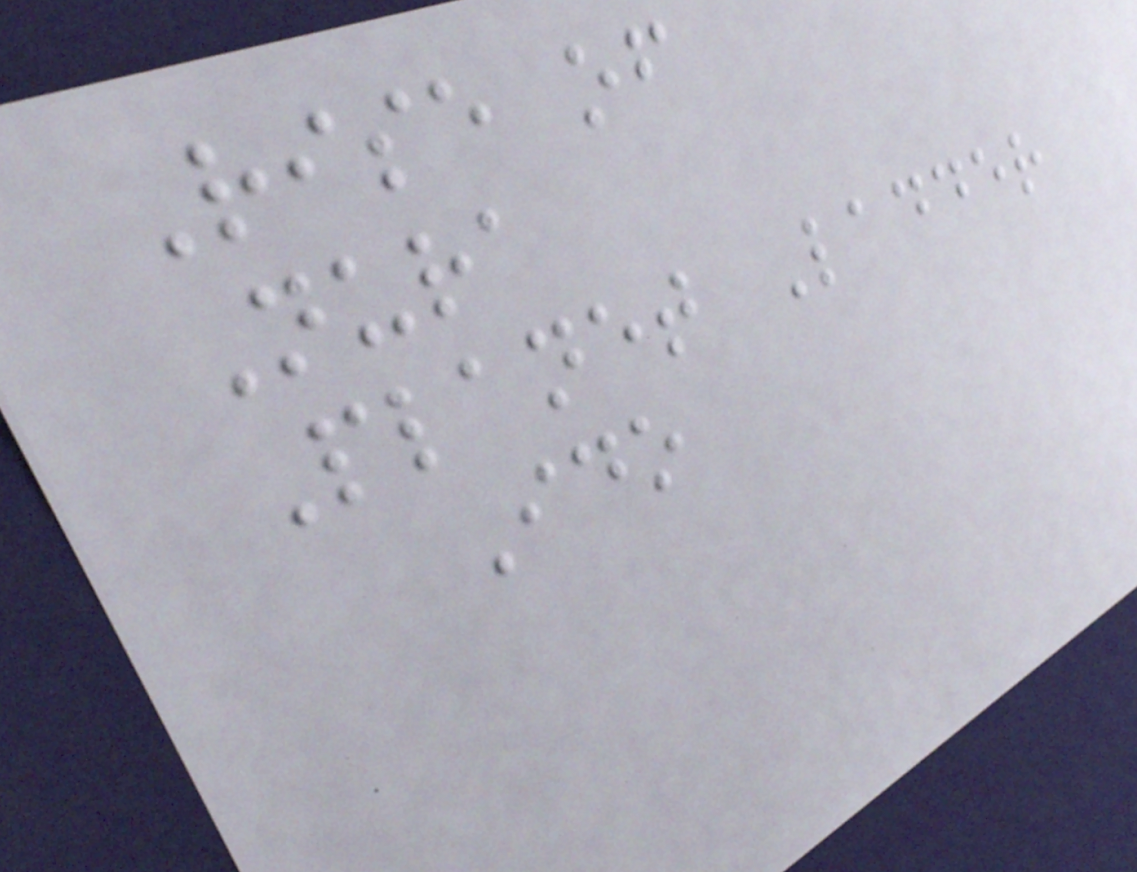Rise of
Nura
Planet Ladder
Ido
